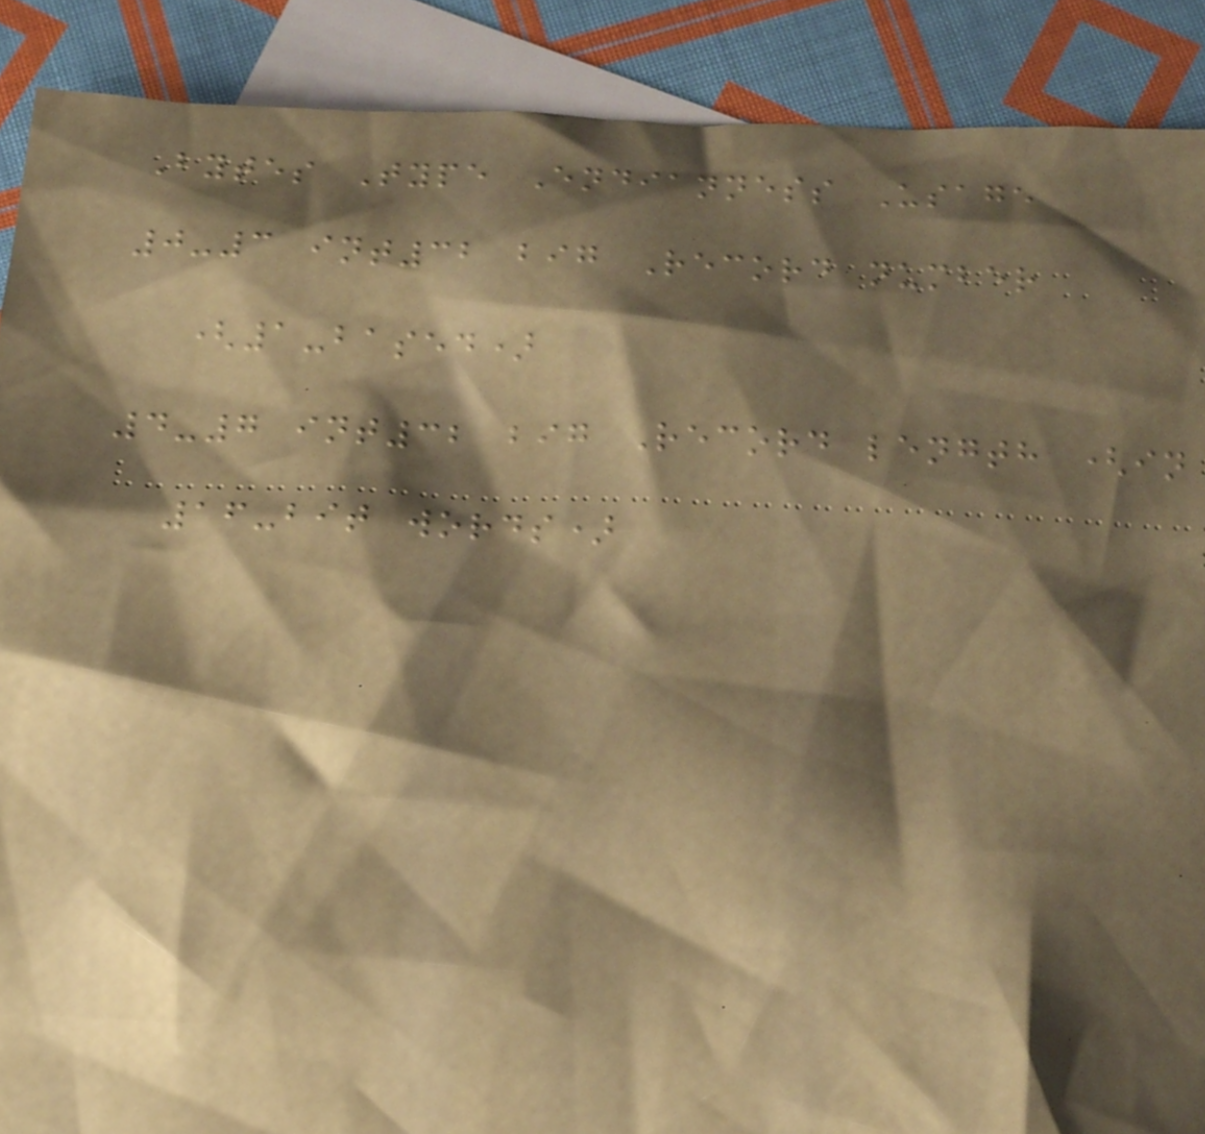Bytes Type Endianness Usage
0-3 int32 big Record number
(1-based)
4-7 int32 big Record length (in
16-bit words)
